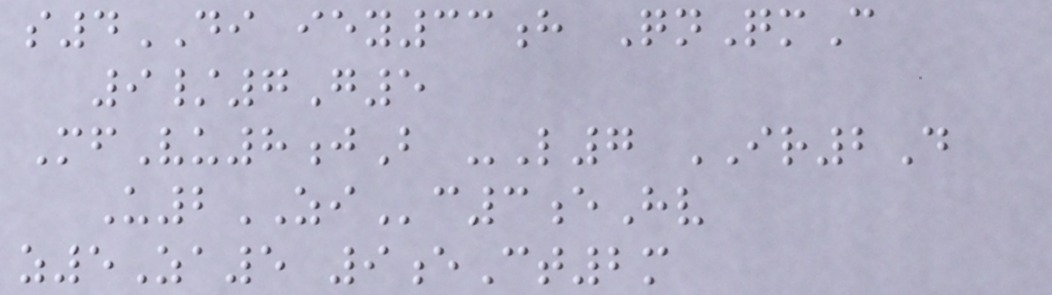s4DI iey33h QnQmC
9/7G5
MfVu8jB -L7 IR2D
U2ZIc3eHv
z5Za5 9eCt2m
